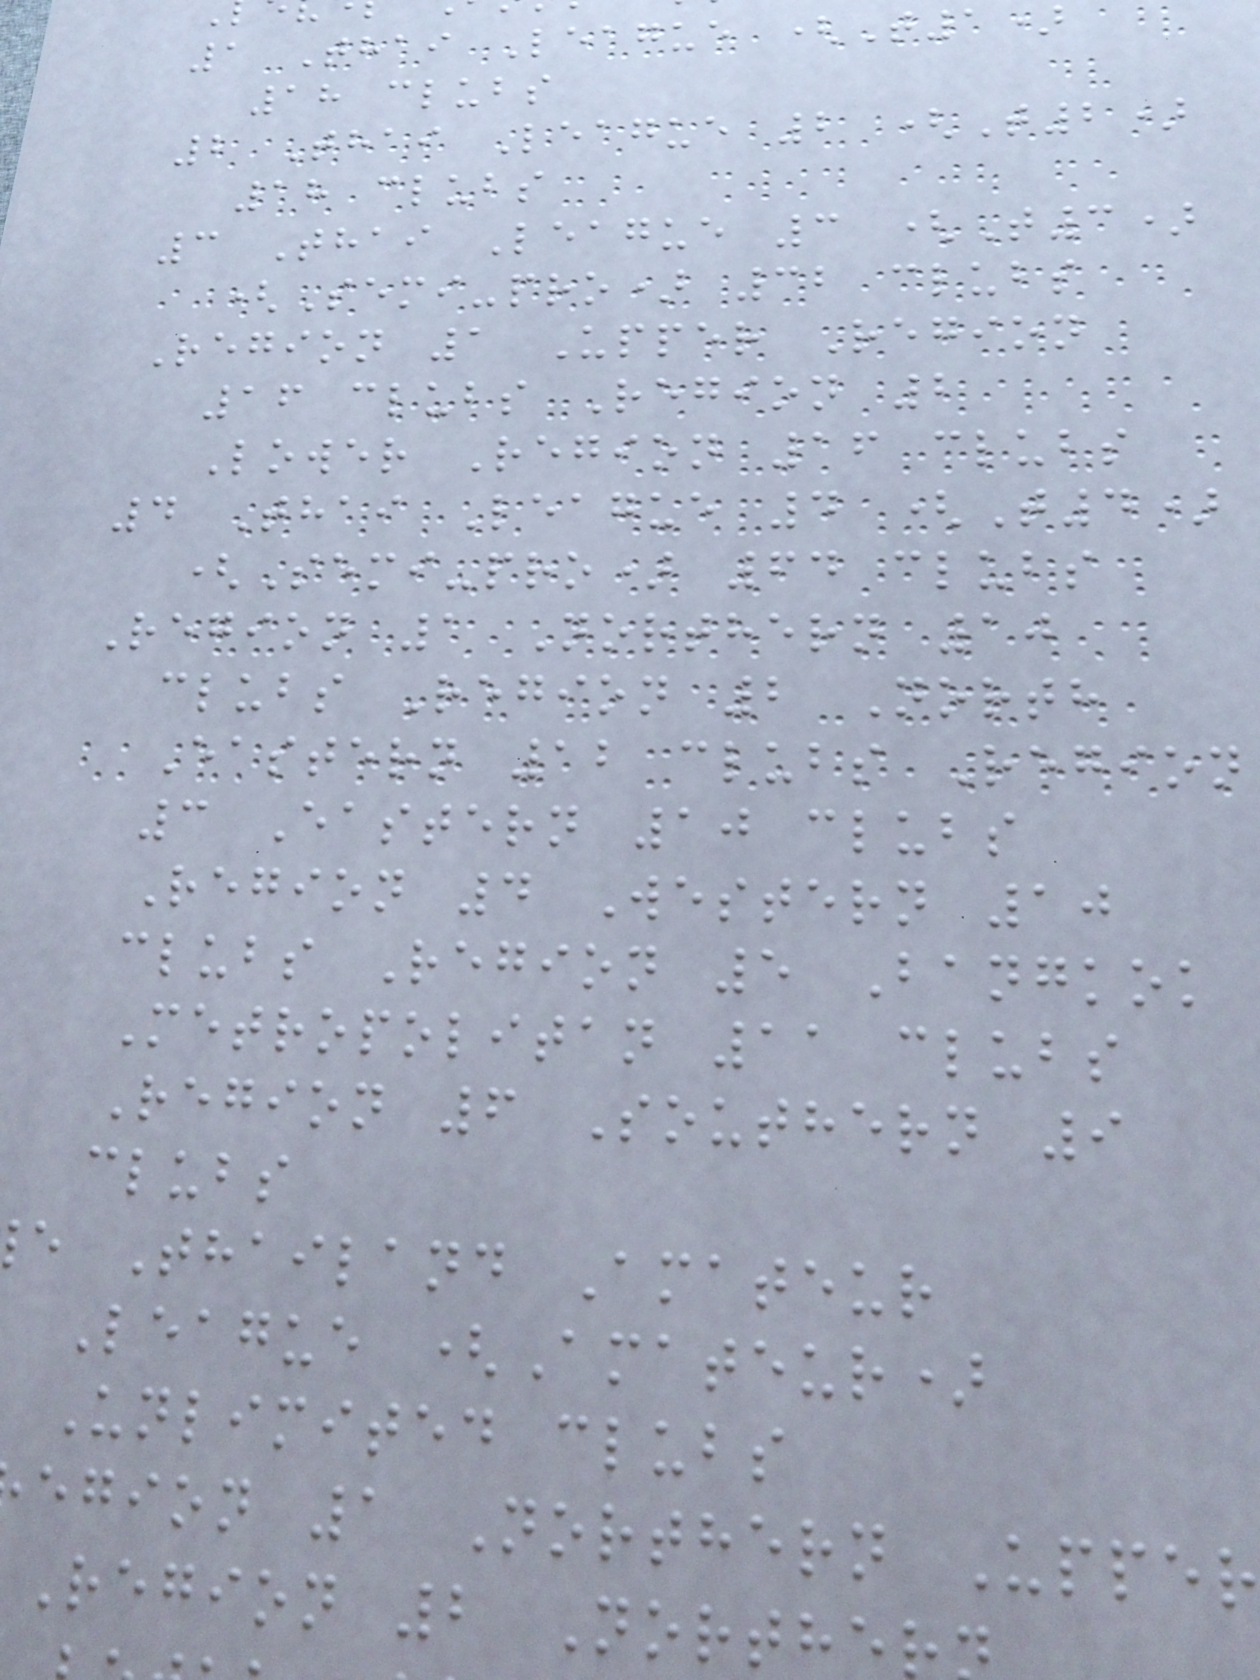1 Thai League (T1)
18 clubs
2 Thai League 2 (T2)
18 clubs
3 Thai League 3 (T3)
(Semi-pro) 32 clubs
Region 1 Upper Region
16 clubs Region 2
Lower Region 16 clubs
4 Thai League 4 (T4)
(Semi-pro) 64 clubs
Region 1 Northern 10
clubs Region 2 North
Eastern 12 clubs Region
3 Eastern 10 clubs
Region 4 Western 10
clubs Region 5 Bangkok
Metropolitan 11 clubs
Region 6 Southern 9
clubs
e Thailand Amateur
League (Amateur)
Unlimited clubs
egion 1 Northern Upper
Region 2 Northe
